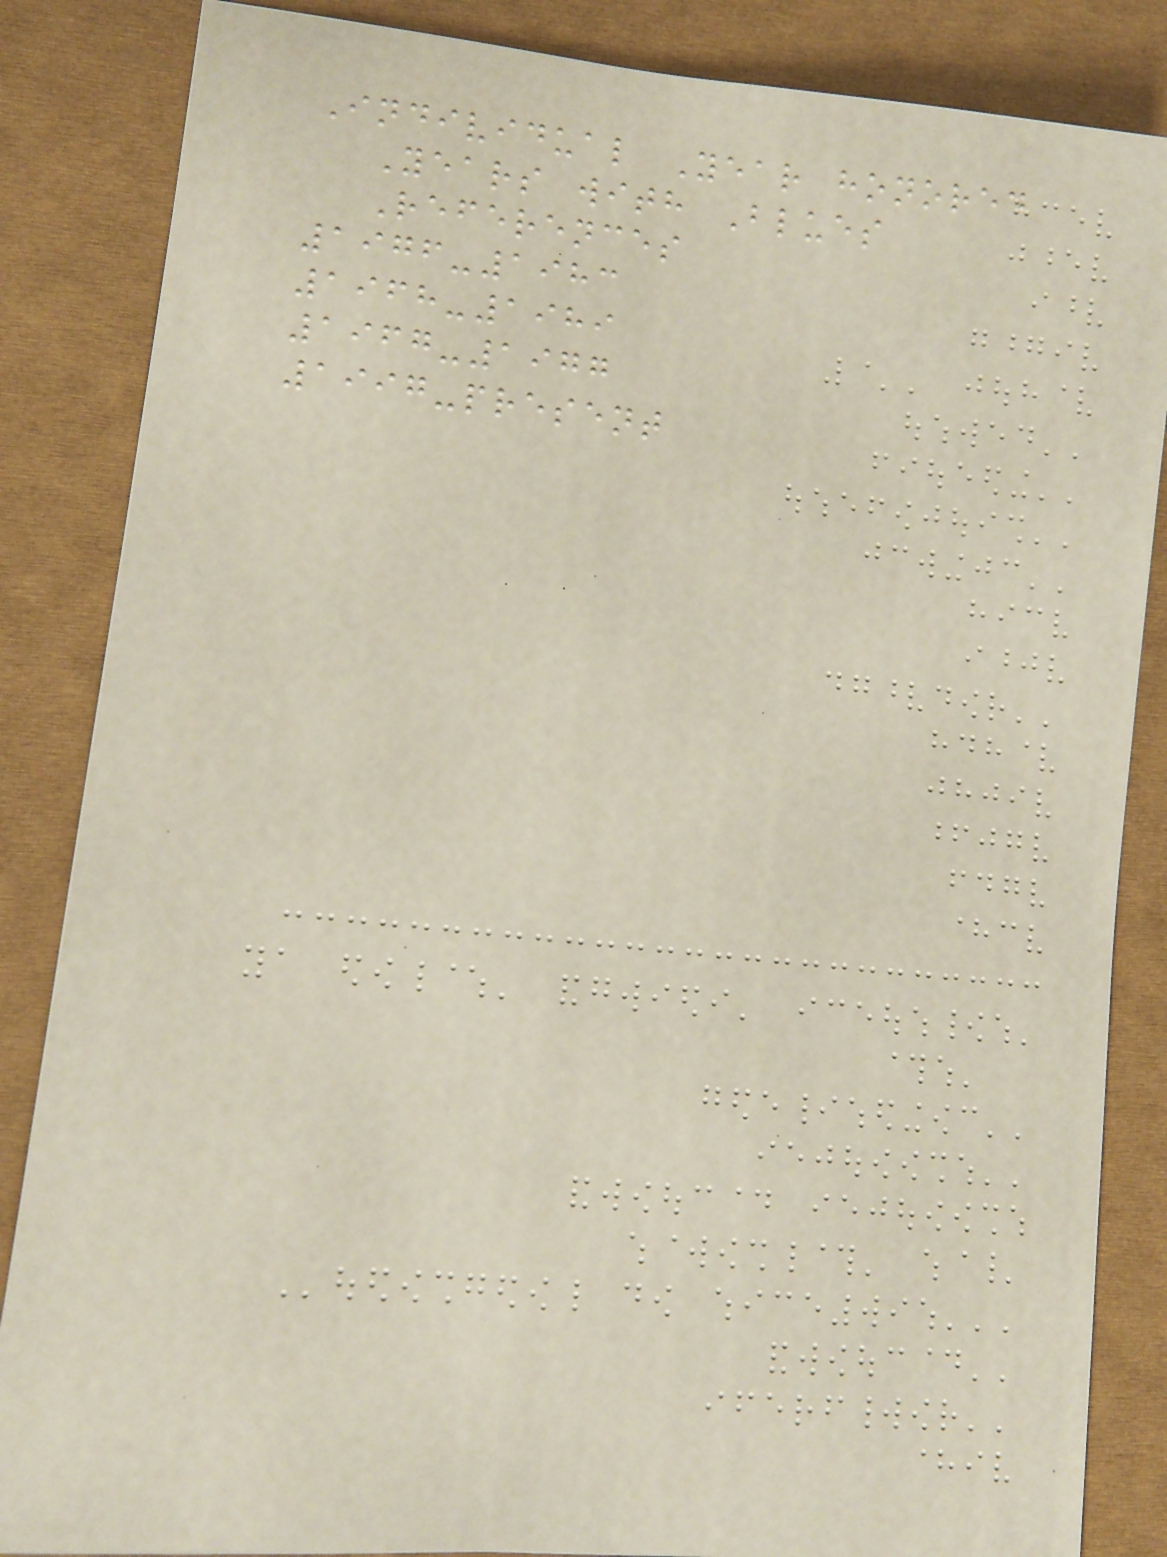Individual Year honored
Years with Blues
References
1976-1983
1968-1989
1967-1977
1997-present
